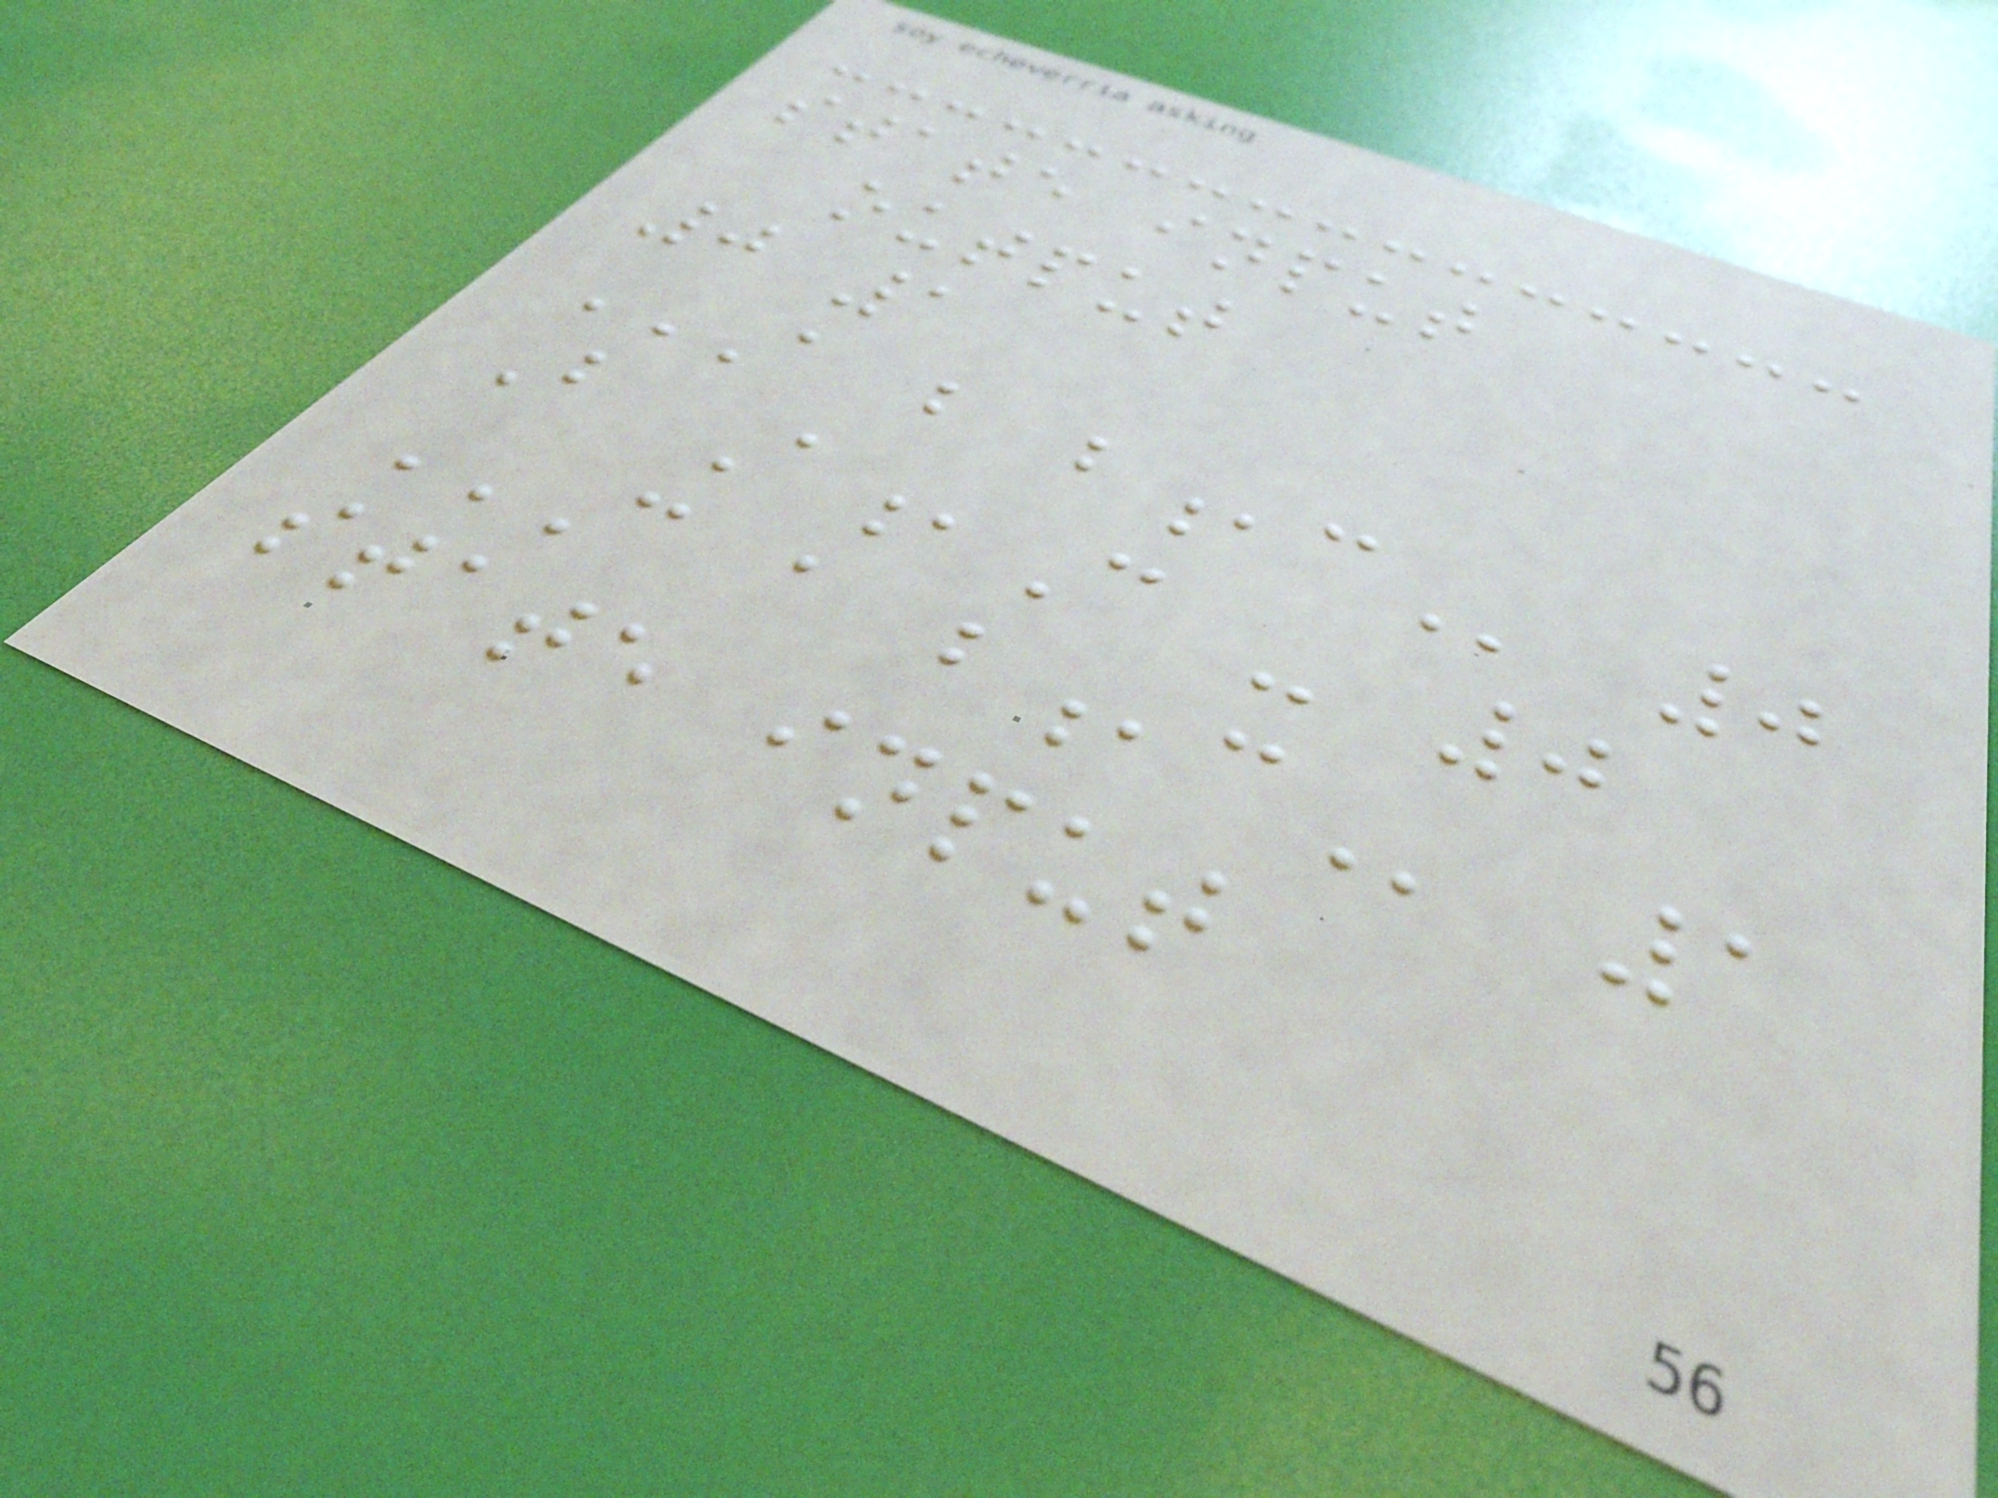state input
output
0 1
A B B,C 0
B A,C - 0
C A B,C 1
state input
